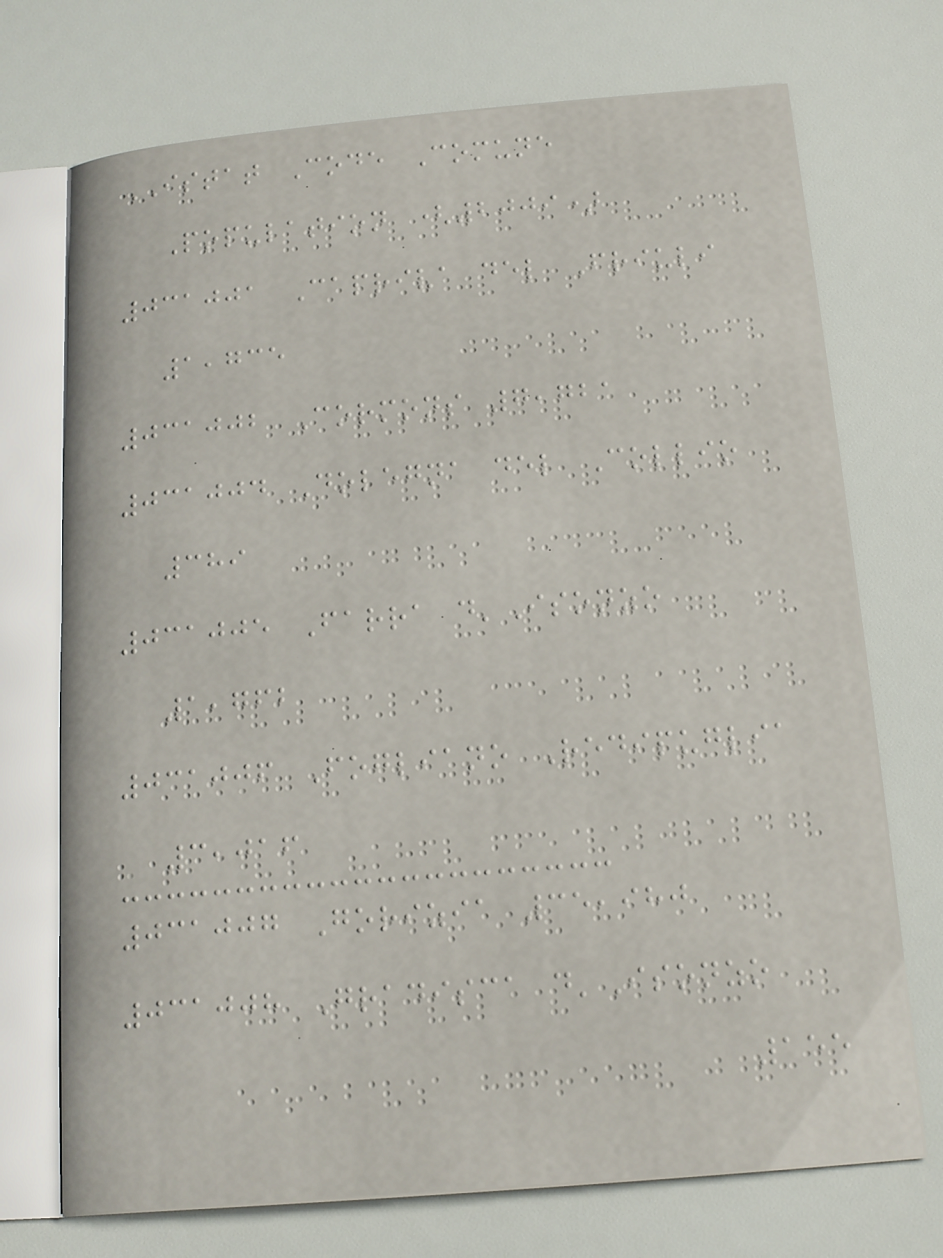ISTAT Code Comune
Population (2009)
031001 Capriva del Friuli
1,735
031002 Cormons 7,721
031004 Dolegna del Collio
389
031005 Farra d'Isonzo
1,762
031006 Fogliano Redipuglia
3,016
031007 Gorizia 35,980
031008 Gradisca d'Isonzo
155
